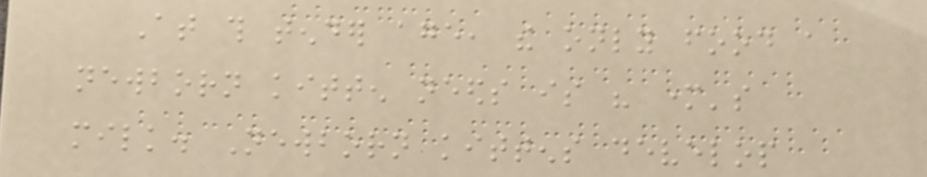At this tender age, the only food a
newborn kitten needs is his mother's
milk. Newborn kittens develop
